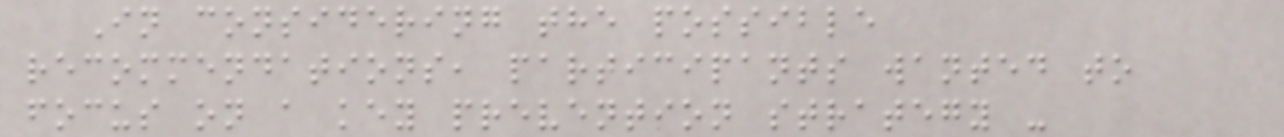In considering the possible
recommendations, participants wanted to
focus on a key prevention strategy -
